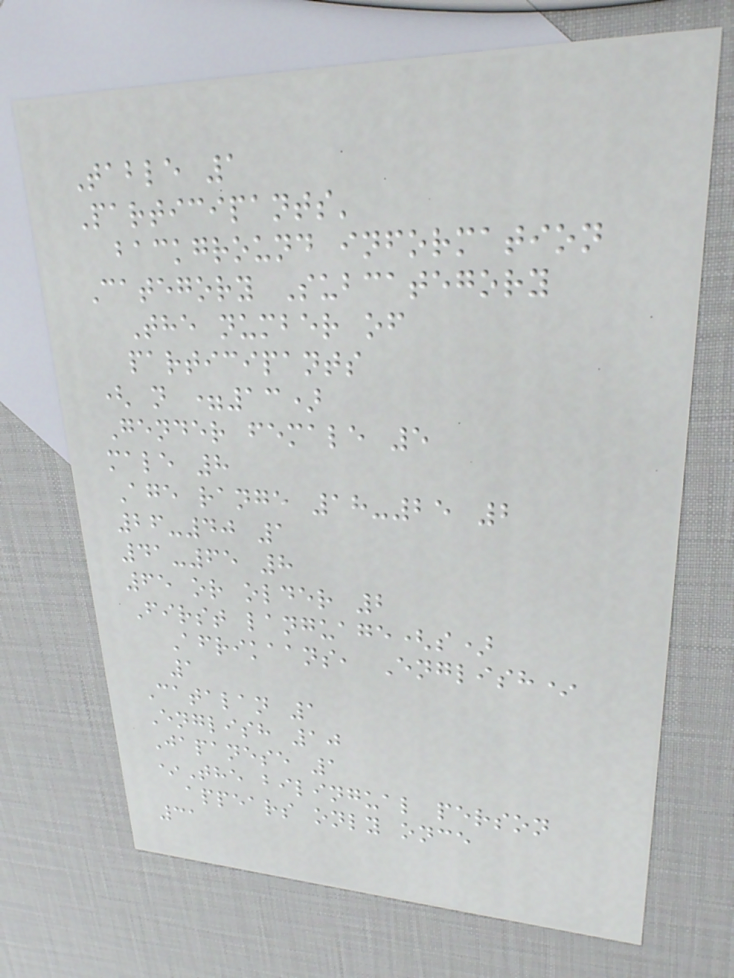Table 1
Participants'
background information
Category Subcategory
The number of
participants
( n =13)
Gender female 5
male 8
Age range 18-25 2
26-40 1
41-65 8
65 or older 2
First language(s)
Afrikaans, English*
1
Catalan 1
English 10
Japanese 1
*The bilingual person
appears only once
31
